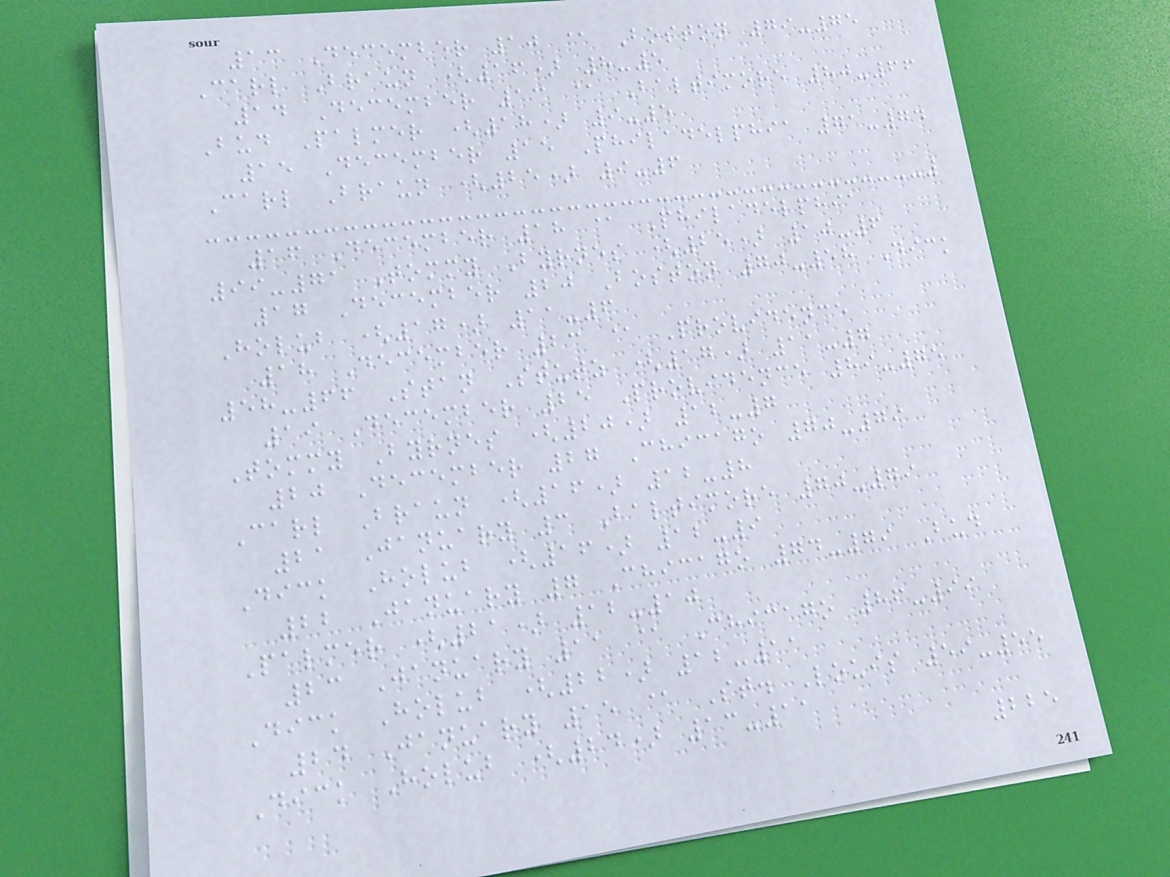13 December 10 @ Boston 79-75
Carl Braun (16) 8-5
14 December 13 @ Baltimore 80-66
Bud Palmer (18) 9-5
15 December 15 Philadelphia 71-74
Carl Braun (25) 9-6
16 December 18 @ Philadelphia
99-71 Tommy Byrnes (25) 10-6
17 December 20 Boston 70-58 Dick
Holub (17) 11-6
18 December 23 @ Providence
58-66 Stan Stutz (17) 11-7
19 December 25 Providence 89-75
Tommy Byrnes (20) 12-7
20 December 27 Chicago 70-79
Carl Braun (16) 12-8
21 January 3 Baltimore 70-79
Dick Holub (16) 12-9
22 January 7 Chicago 74-79 Bud
Palmer (21) 12-10
23 January 11 @ Chicago 86-99
Dick Holub (22) 12-11
24 January 15 @ St. Louis 59-55
Dick Holub (24) 13-11
225
